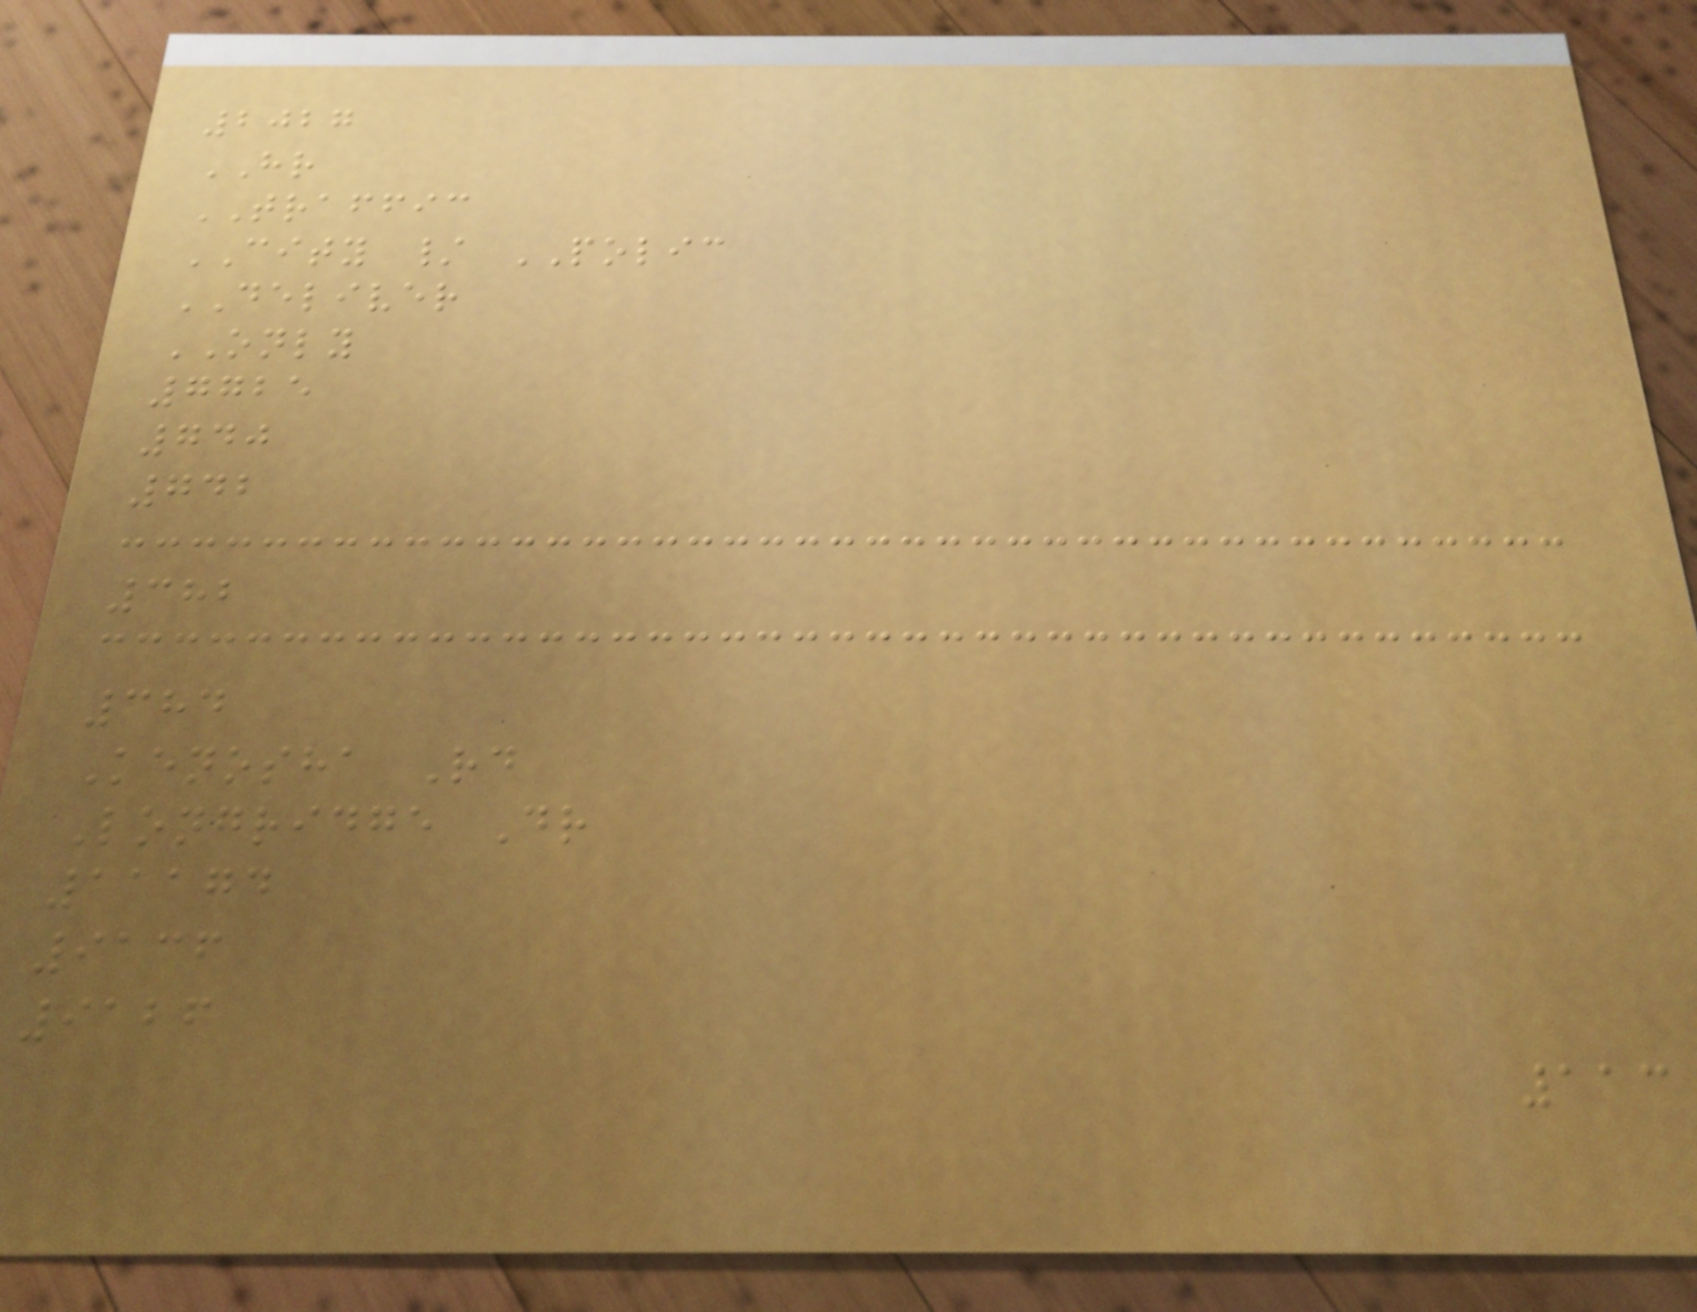2027
HR
TRAFFIC
CITY / POLIC
DELIVER
ONLY
7725
740
742
382
384
Kenosha Rd
Longridge Dr
11174
9136
9126
113
